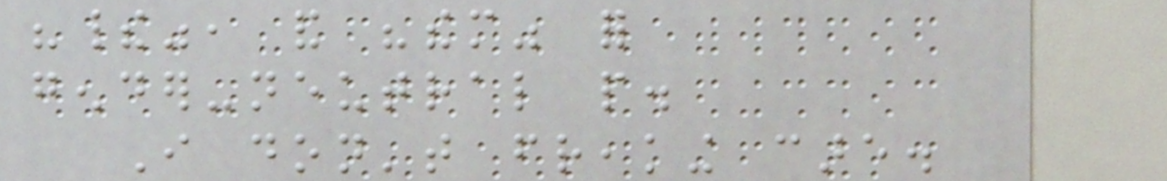"their", and "them" for
gender-neutral people.
I don't freaking care.
